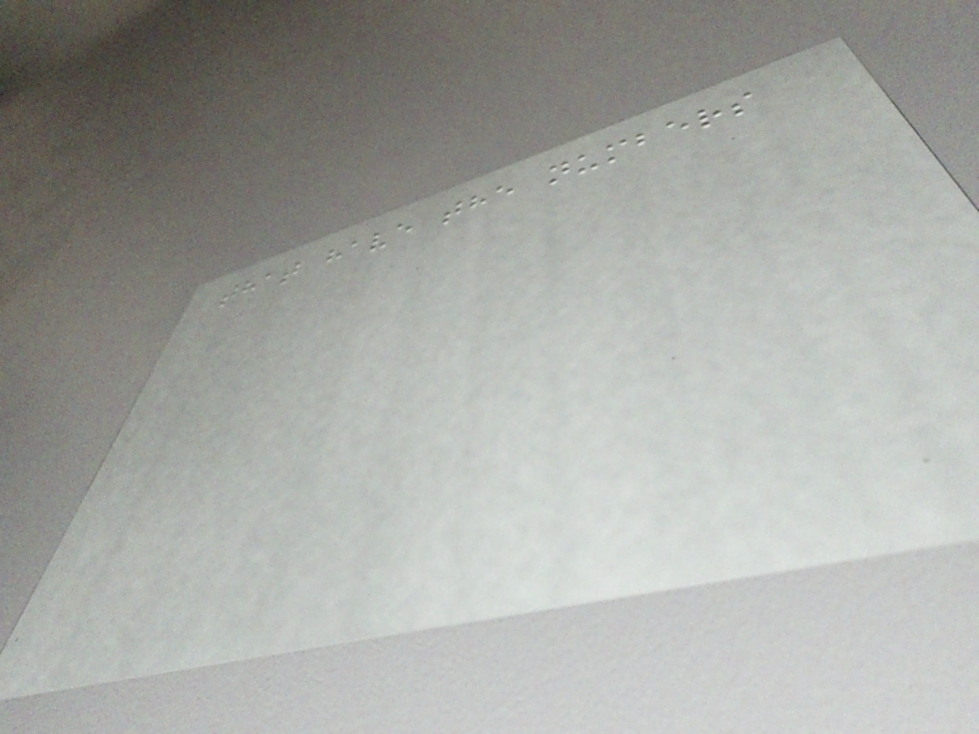that have the numbers
